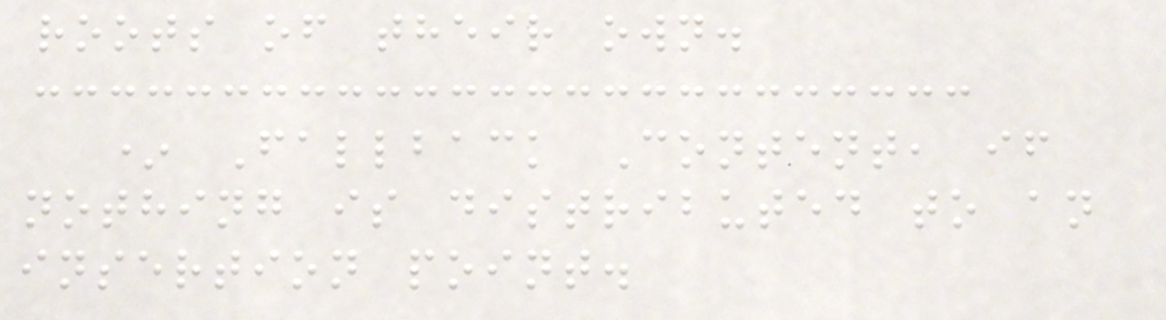roots of their own.
* Fallback Content, if
nothing is distributed to an
insertion point.
